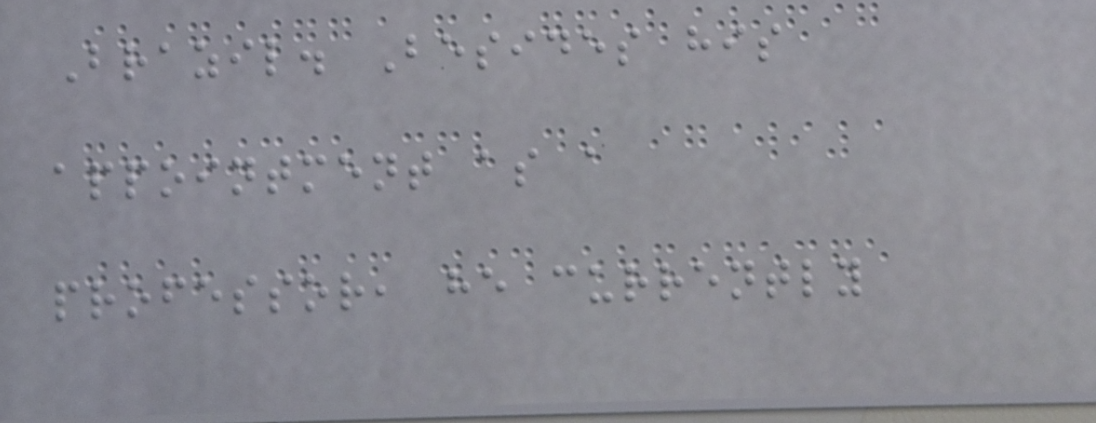Brazil. Besides his
appointment as a
professor, he currently
